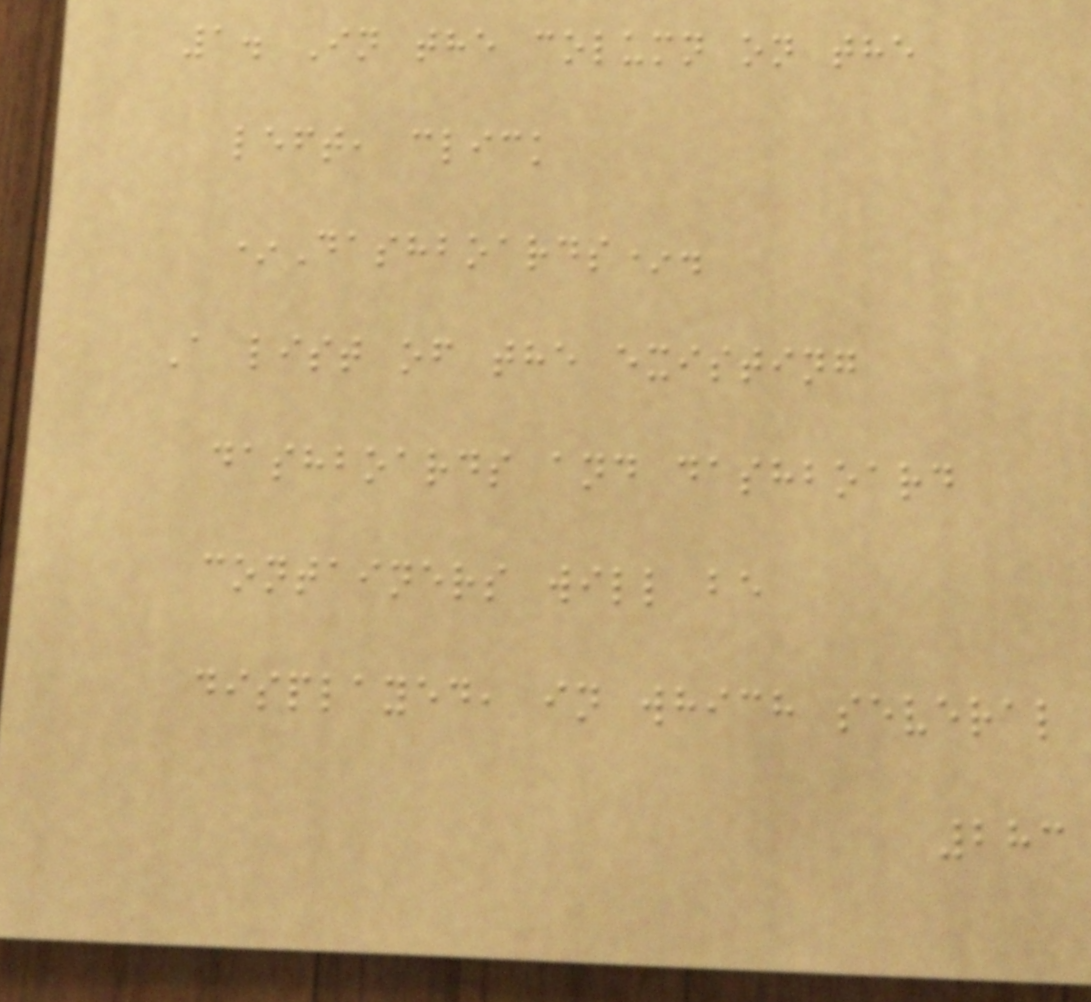1. In the column on the
left, click
*Dashboards*.
A list of the existing
dashboards and dashboard
containers will be
displayed, in which several
283
